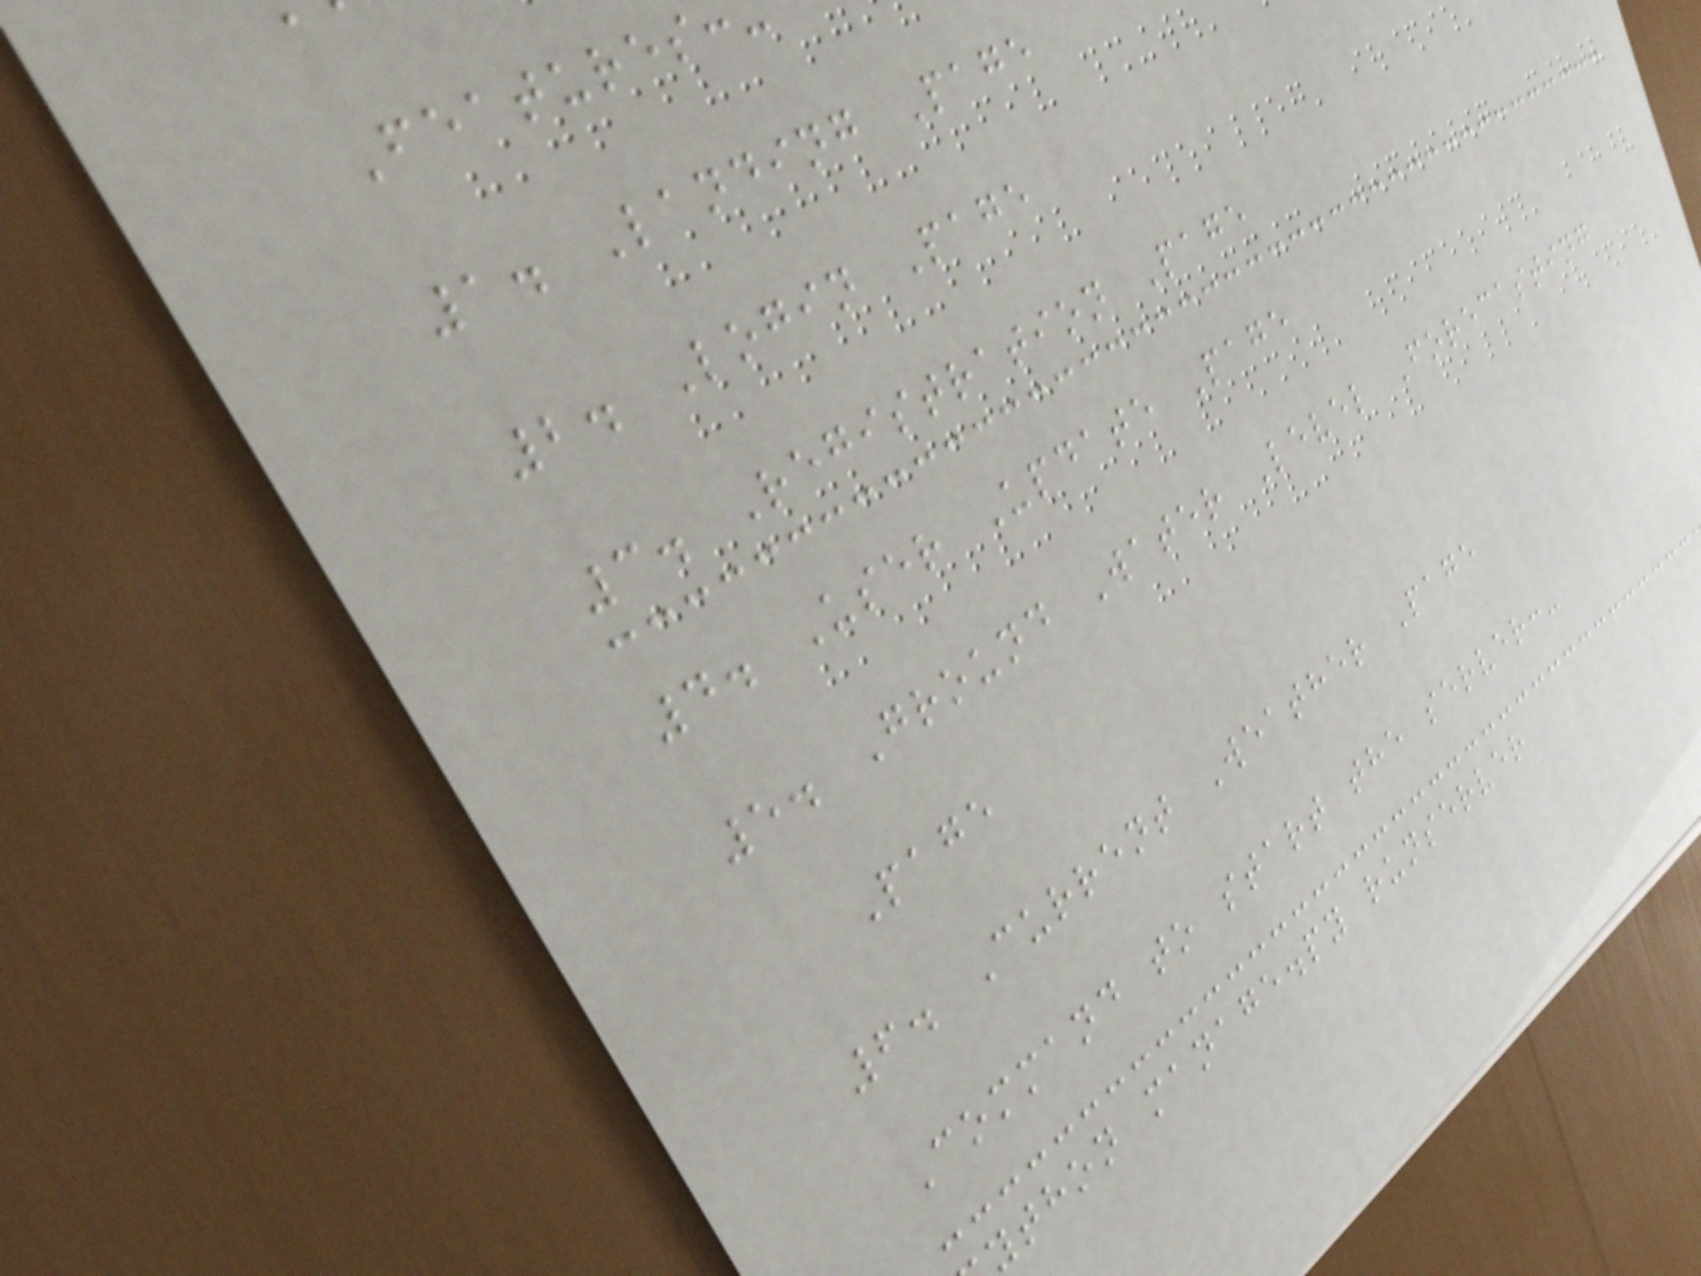Features:
1. Landing Page
2. Login Page
3. Registration Page
4. User Update Page
5. Ground Water Level Forecasting
Page
6. Current Weather Page
Command to start the server:-
ython manage.py runserver
